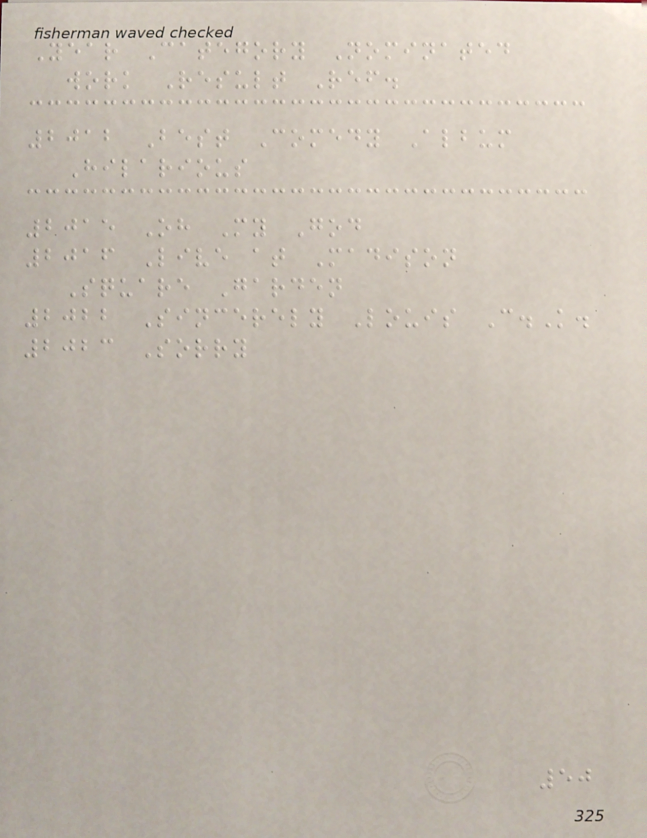Year Category Nominated
work Result Ref.
2012 Best Comedy Album
Hilarious
2015 Oh My God
2016 Live at Madison
Square Garden
2022 Sincerely Louis C.K.
2023 Sorry
50
